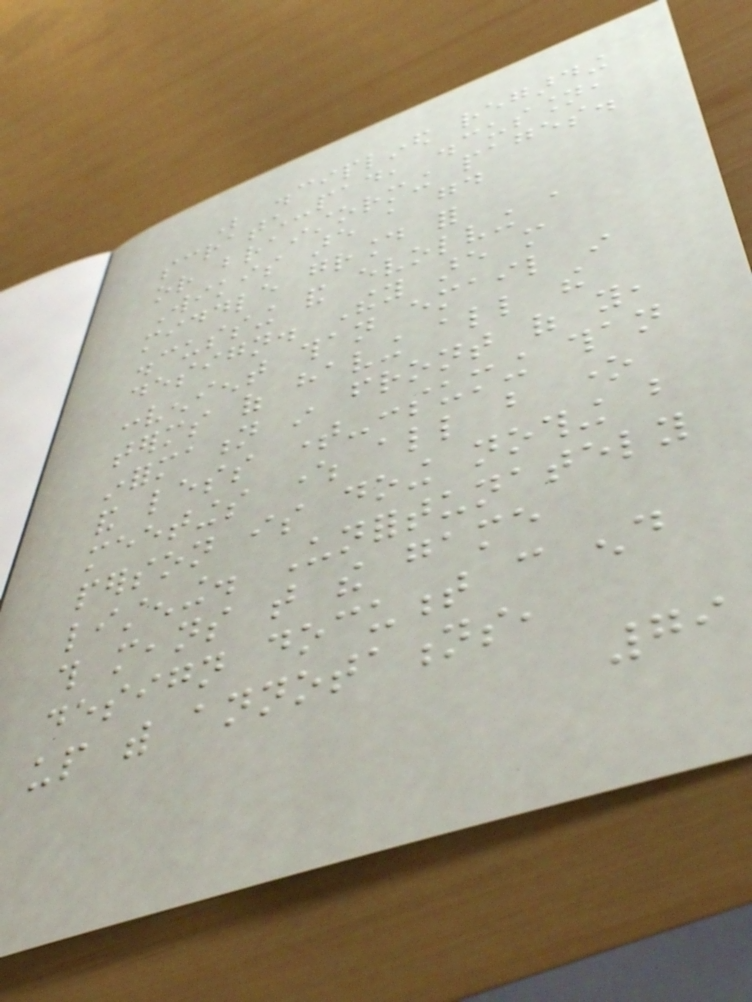Be disciplined regarding
scratch-pad, discussion,
or brainstorming pages.
Wikis are a good
middle ground for
discussing and evolving a
design. They are more
convenient than email in
terms of having all the
information in front of you,
and less time-consuming than
meetings where all but one
person is doing nothing but
listening. Unfortunately
this means that the game
design document can end
up with annotations,
79
